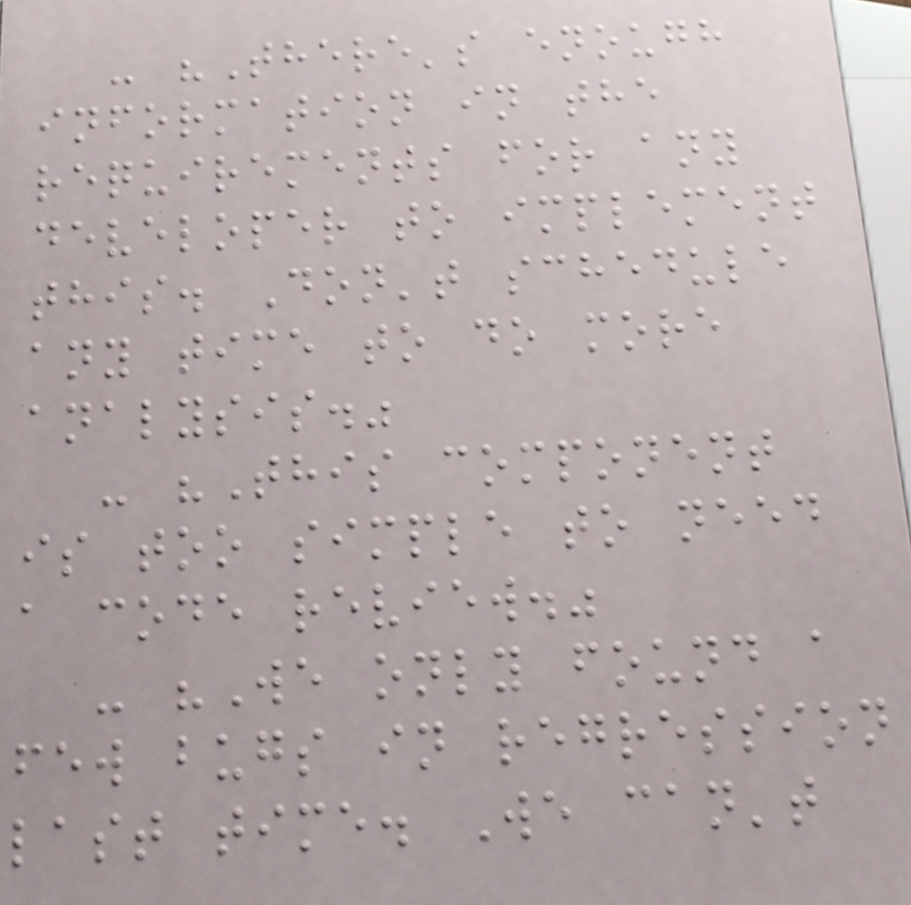- "There's enough
information in the
requirements for any
developer to implement
this. Don't schedule
any time to do more
analysis."
- "This component
is too simple to need
a code review."
- "We only found a
few bugs in regression
last time. We can't
